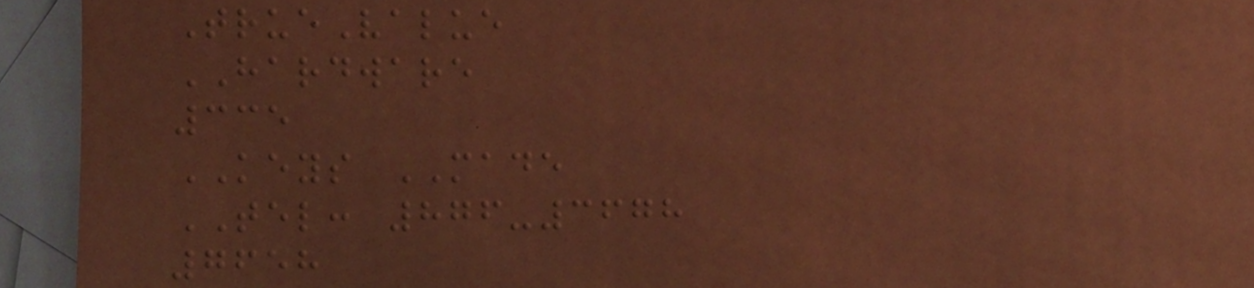TrueValue
HARDWARE
335
KEYS MADE
TEL: 876-3678
7658
